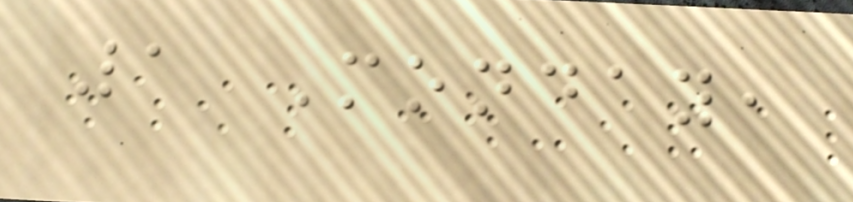1 Monday,
